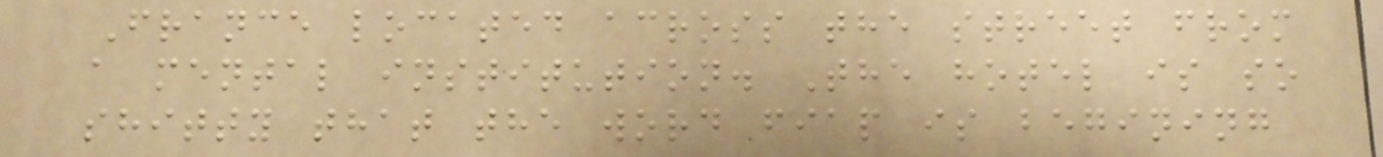France located across the street from
a mental institution. The hotel is so
shitty that the word fiap is begining
